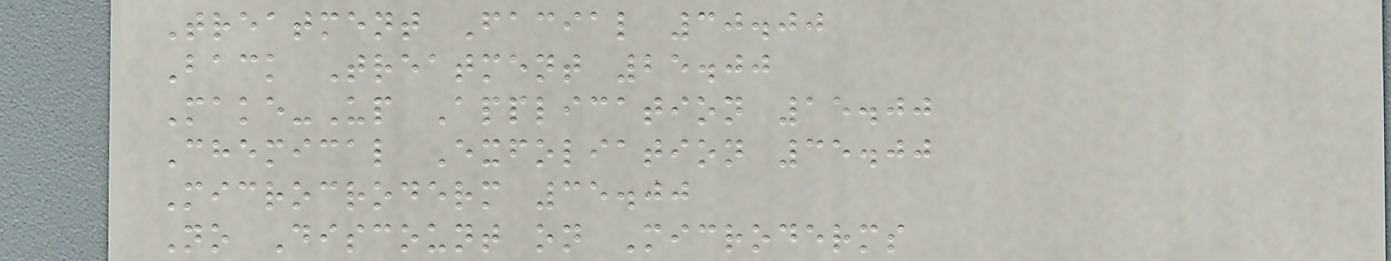Treatment Facial 30.00
Back Treatment 25.00
Make-Up Application 15.00
Chemical Exfoliation 35.00
Microcroderm 35.00
No Discount on Microderms
